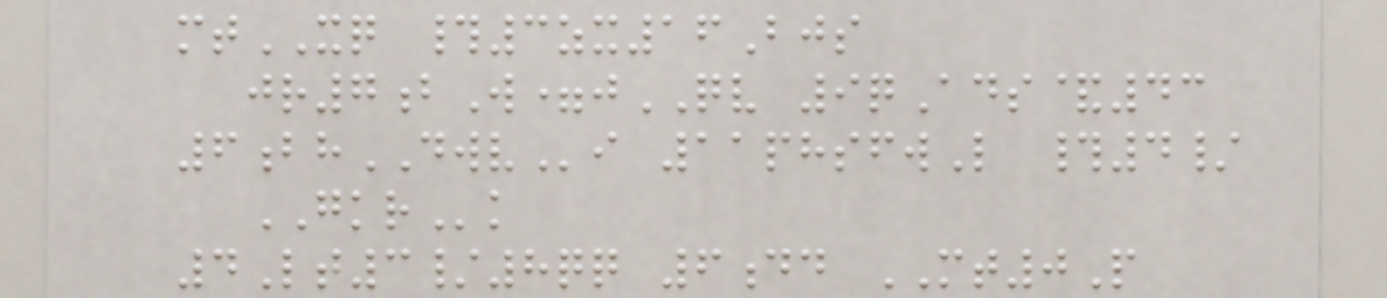mtXQ #3zx16Bjs
jr7bW=jQV 9qAds&43
6bhDWVi 11phsfwL #4/
GKRk
4Lt3/8qq 6dd MT0P
